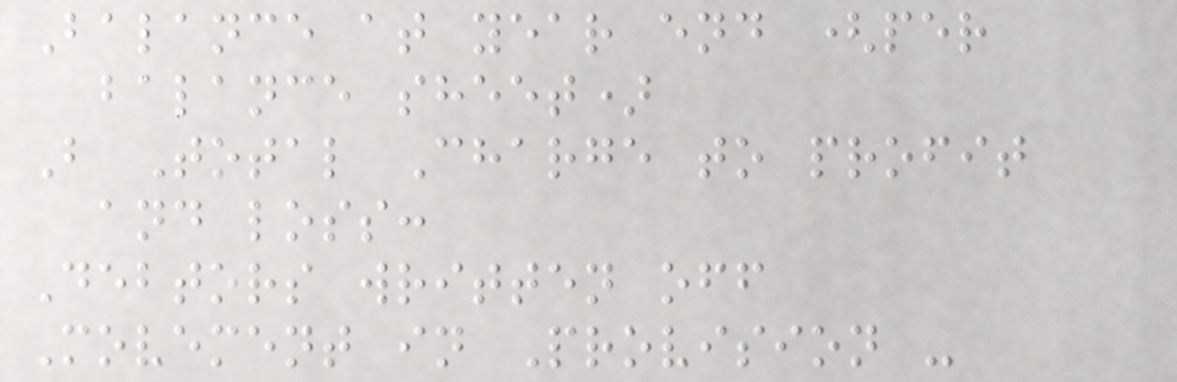Balance at year end (per
balance sheet)
B Total Charge to profit
and loss:
Debtors written off
Movement in Provision -
